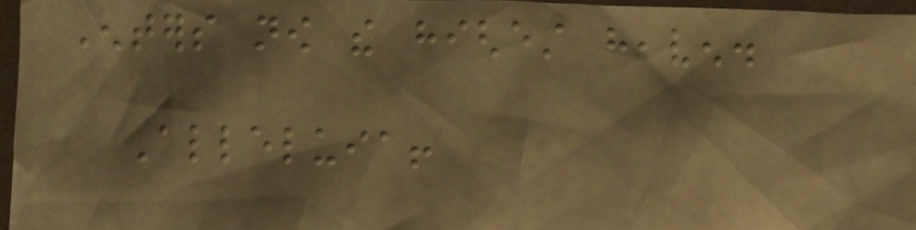Enters now the highest heaven.
Alleluia!
